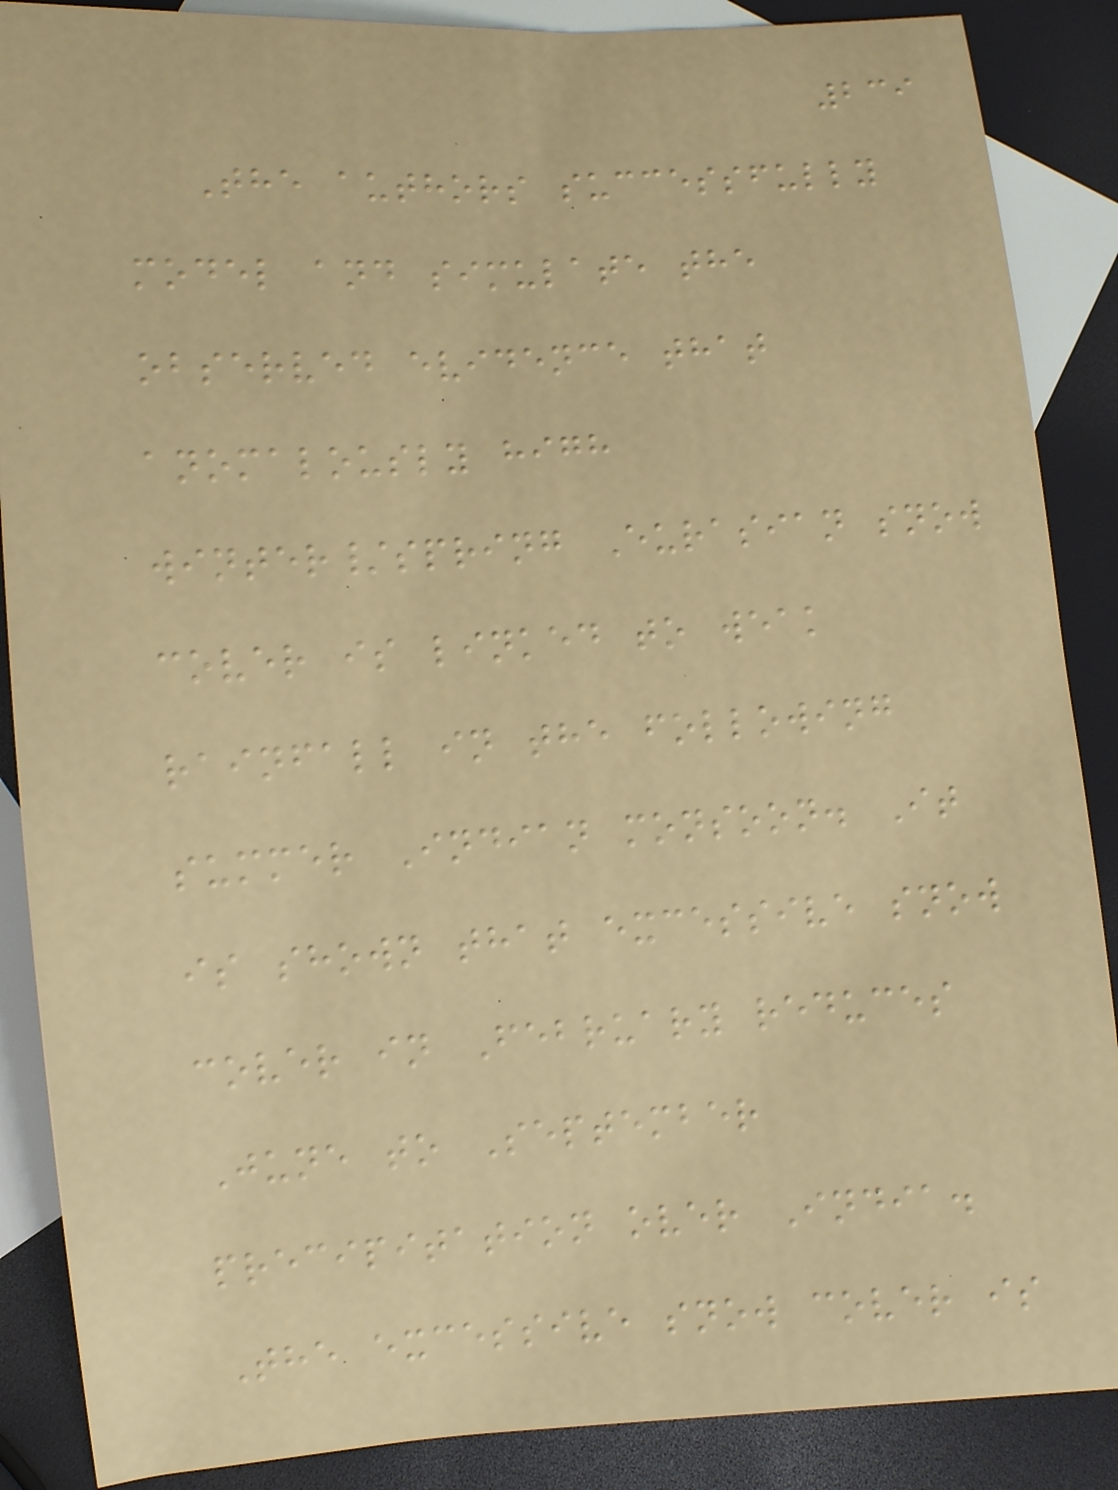239
The authors successfully
model and simulate the
observed evidence that
anomalously high
winter/spring Eurasian snow
cover is linked to weak
rainfall in the following
summer Indian monsoon. It
is shown that excessive snow
cover in February reduces
June to September
precipitation over India.
The excessive snow cover is
